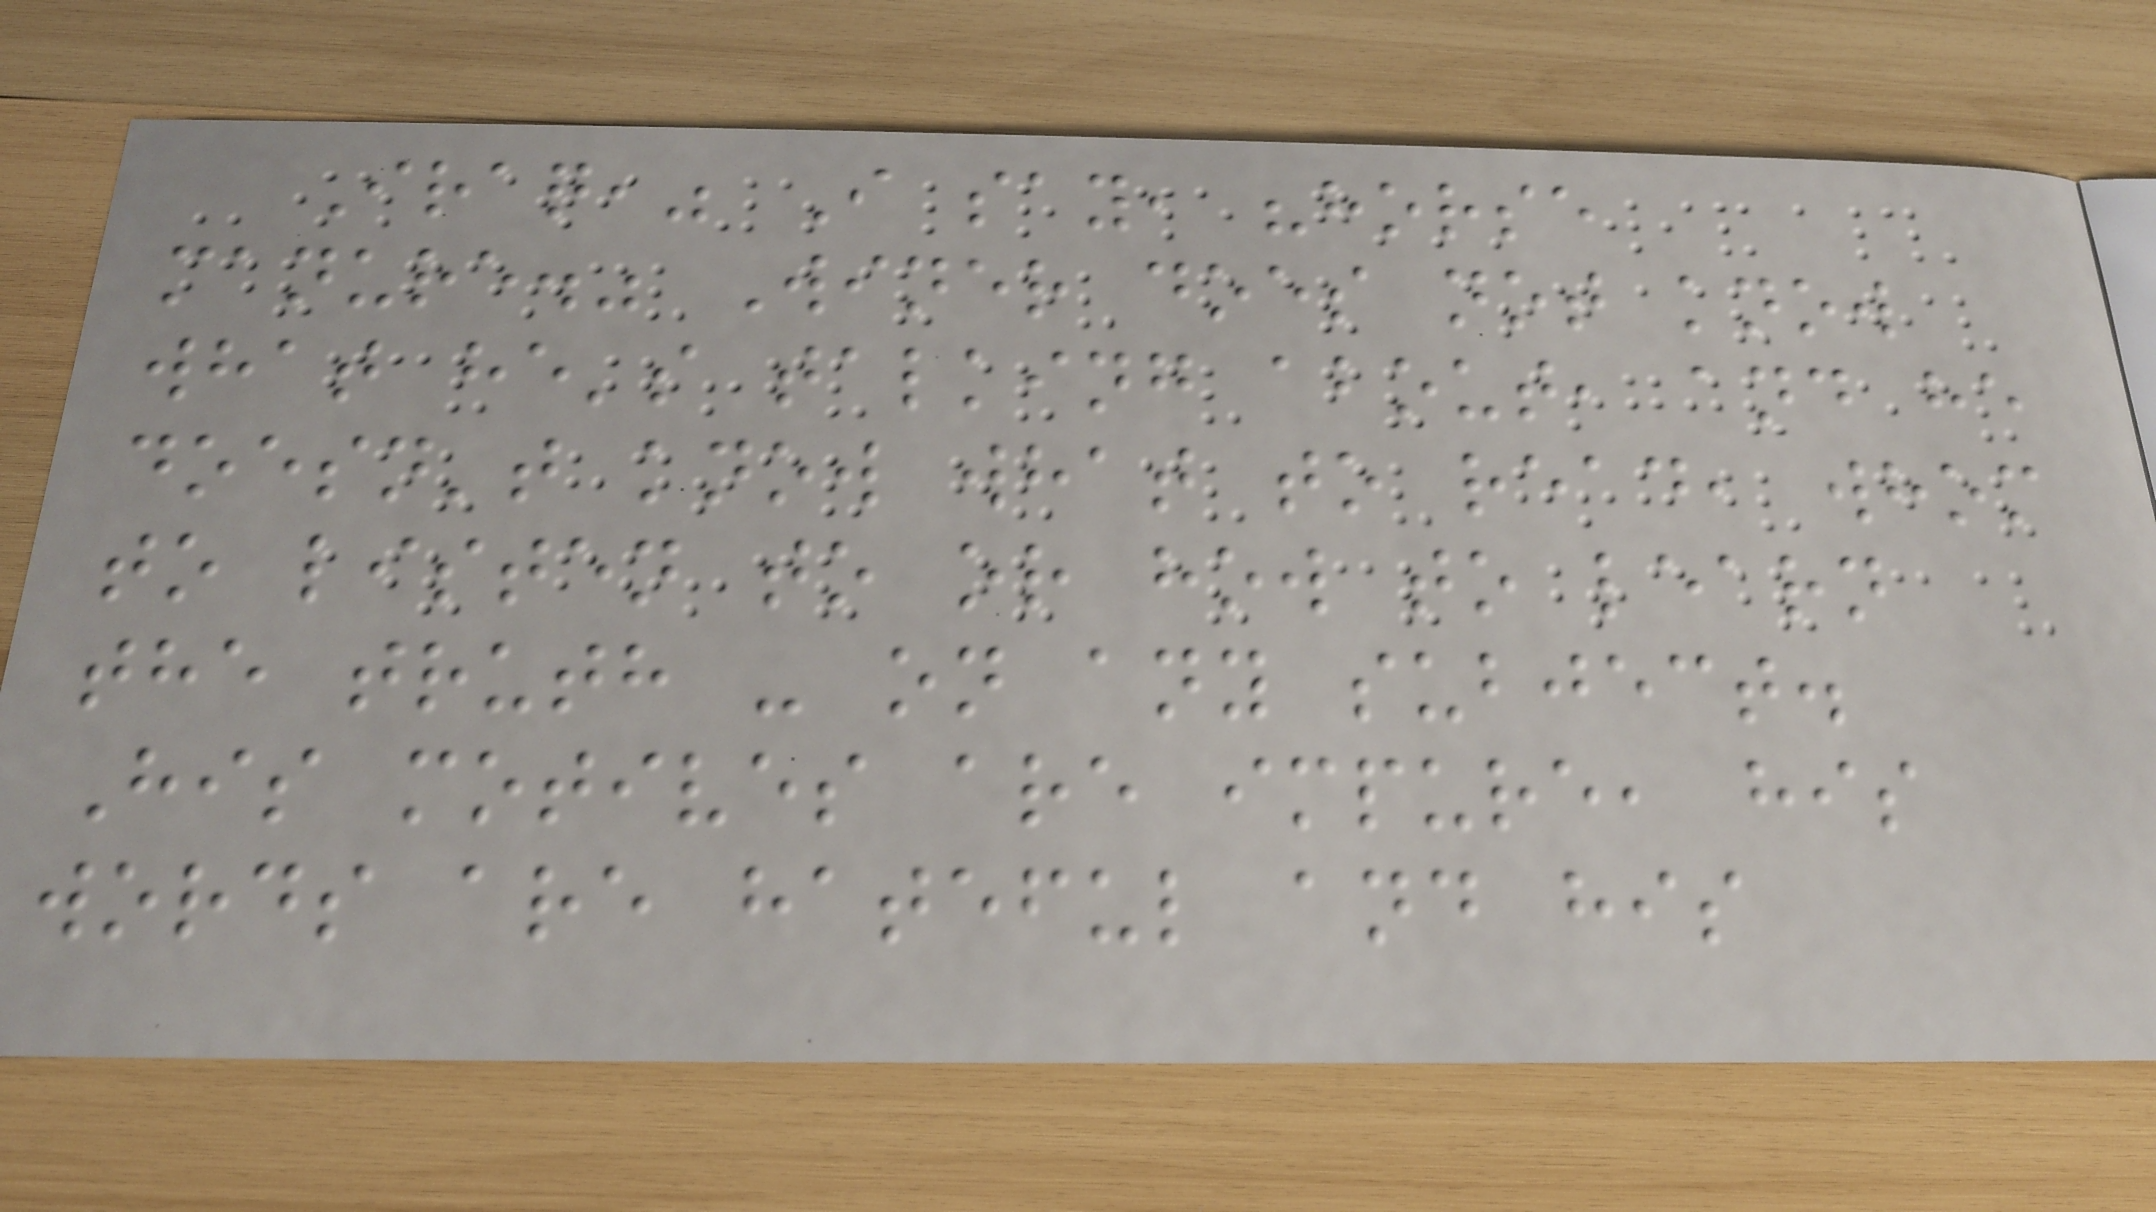Iraq," I say, "horse
manure." Winer does not know
what he's talking about, and he
doesn't know what to read, whom
to listen to or how to learn
the truth - on any subject.
His motives are impure, his
words are hateful and his
